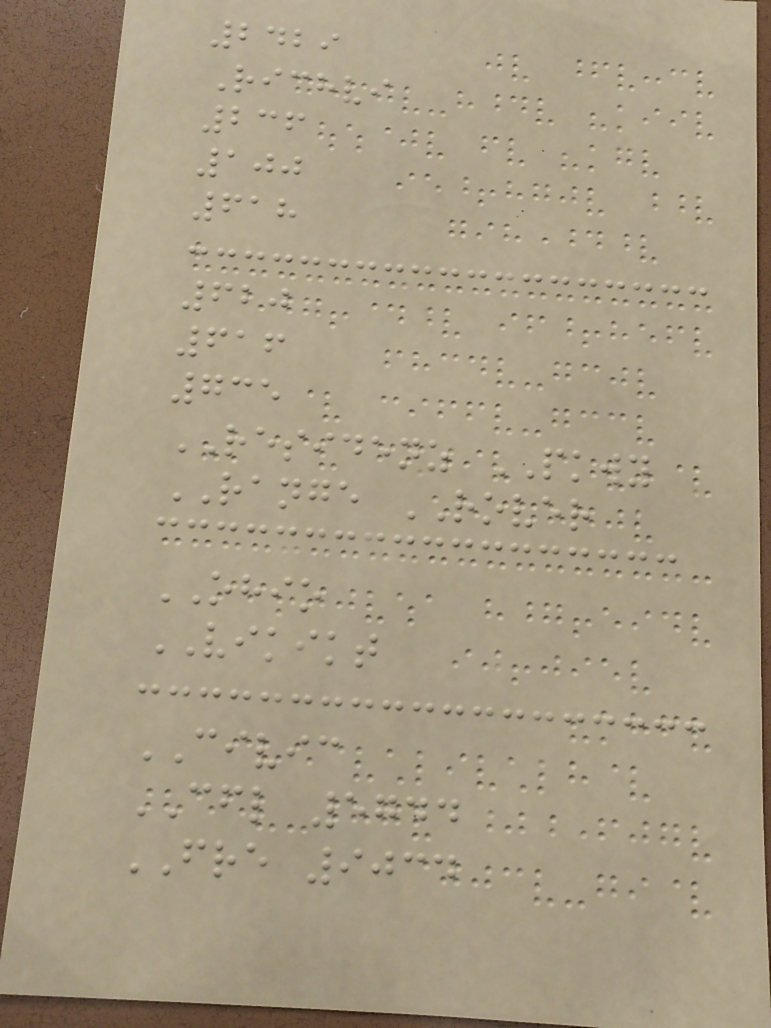2429
Richvi
236
100
618
620
616
735
RESIDENZ PKWY
RANGE ROVER
OHIO
VIKIKT
CIVIC
CFL 5744
FRE 9034
